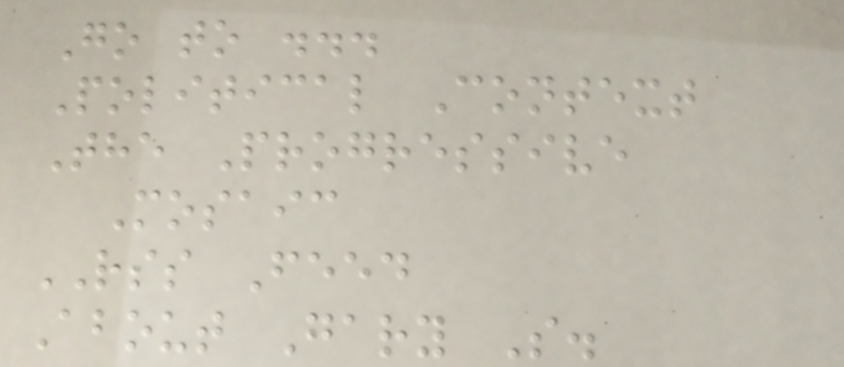Go to ...
Political Context
The Progressive
Mosaic
RSS Feed
About Gary S.
